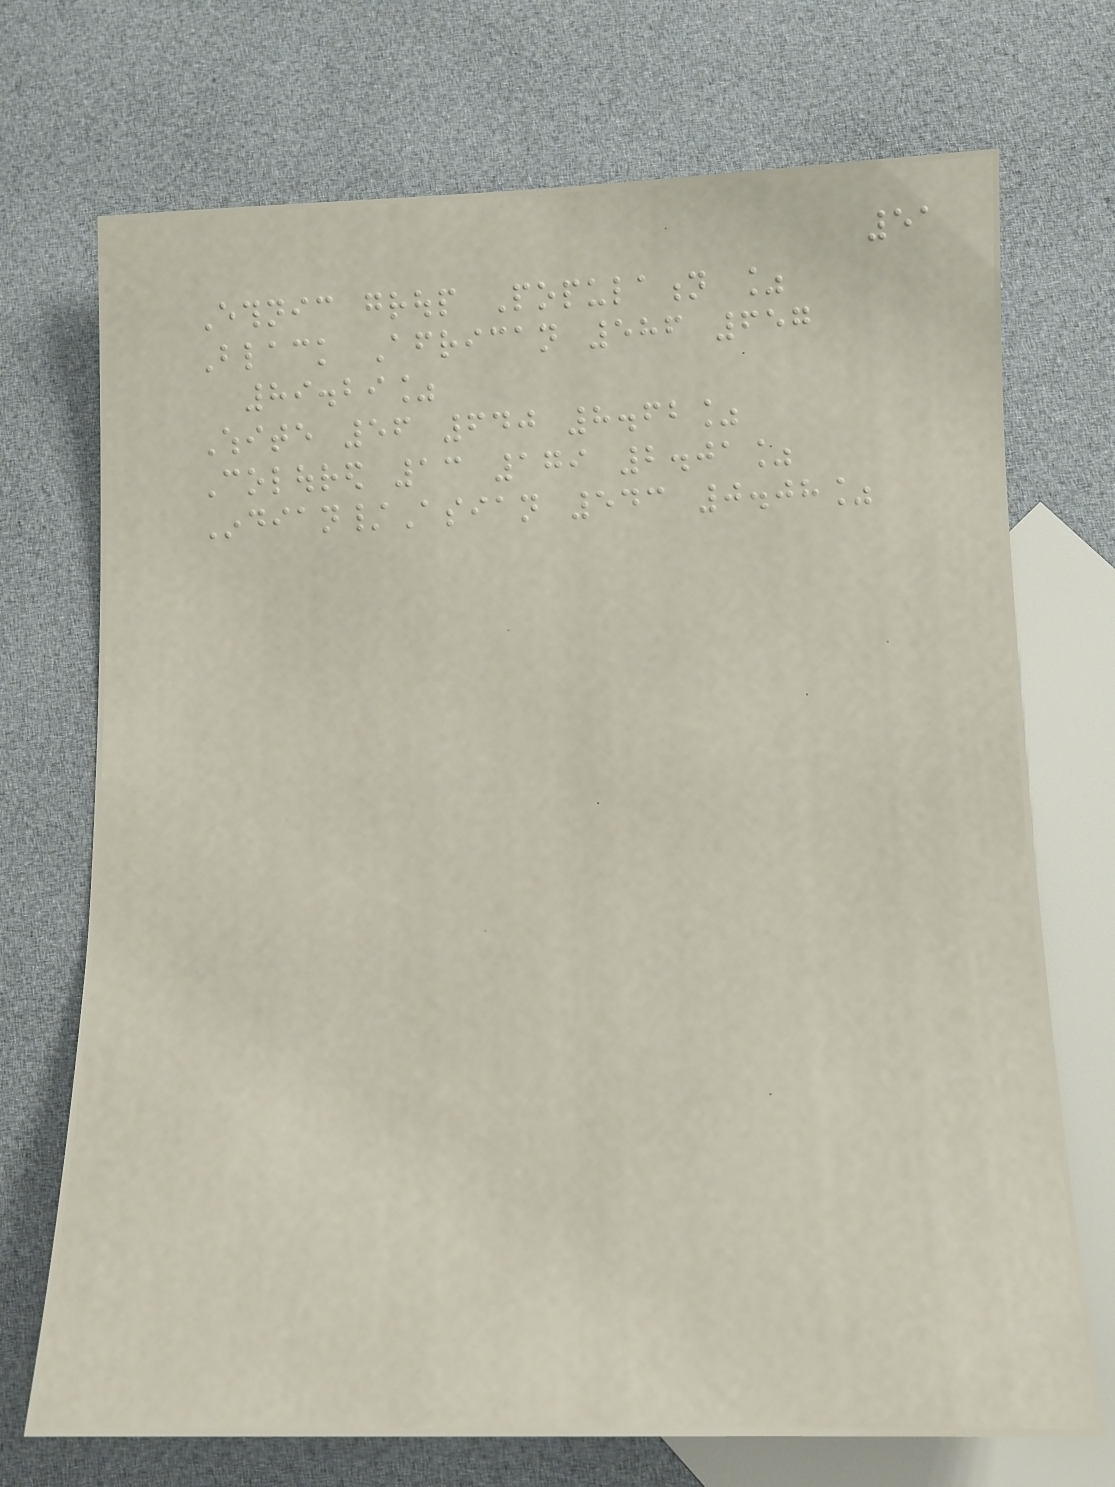51
Ethnic group Population %
Black African 586 657
89.29%
White 56 640 8.62%
Coloured 13 179 2.01%
Indian/Asian 543 0.08%
